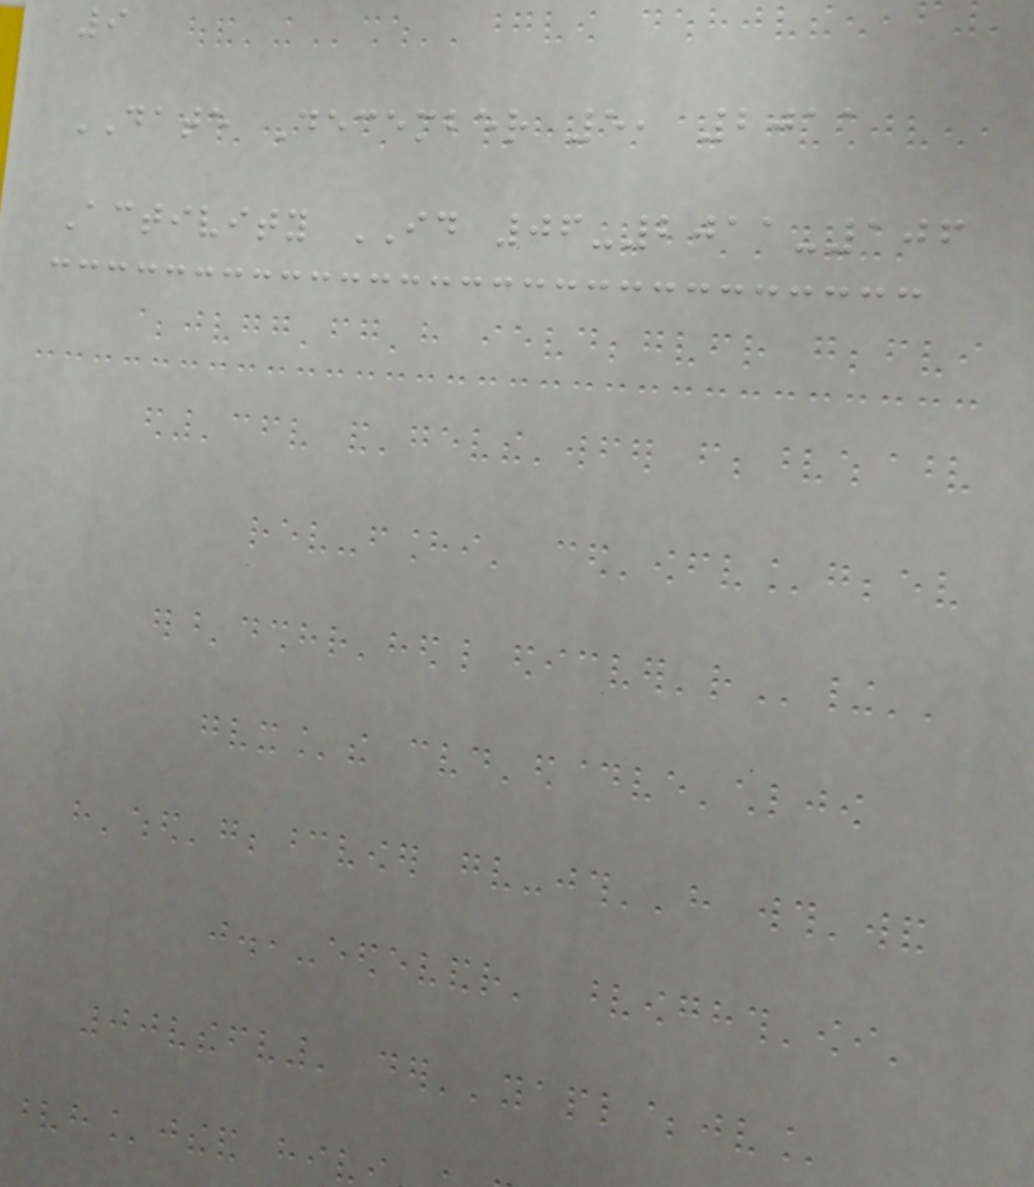9
DATE December 5, 2011
Activity ID 06-2011-106
